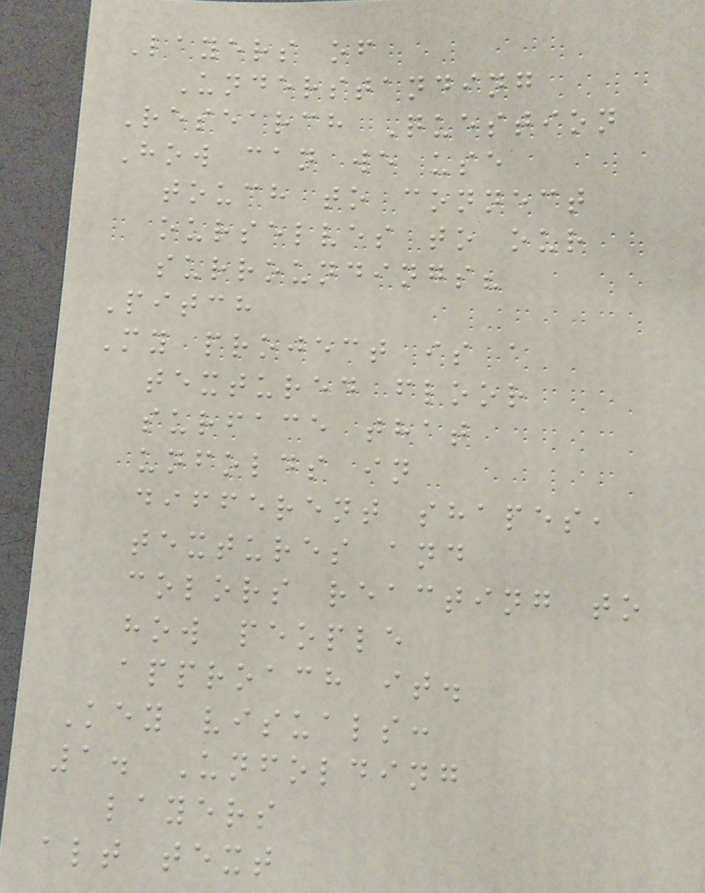Layers of
Understanding
Research Question
How can we use
touch to connect
ourselves to our
surroundings?
Pitch
My project is a
textured floor
surface that
unfolds in
different shapes,
textures and
colors reacting to
how people
approach it.
Key visuals:
1. Unfolding
layers
alt text
